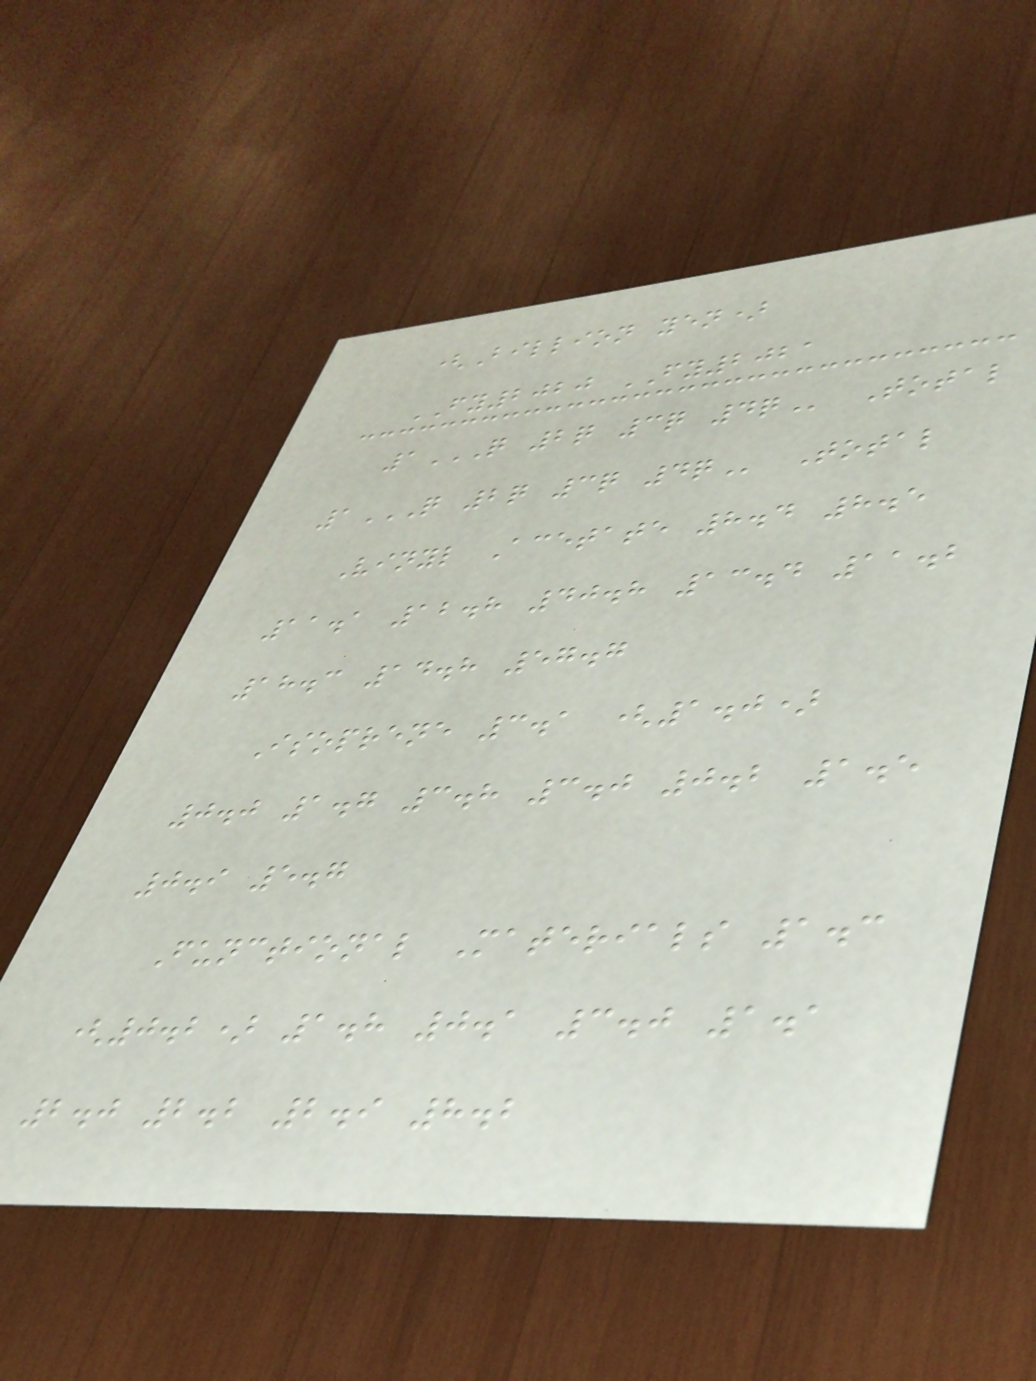(Billion yen)
FY2020 FY2021
1Q 2Q 3Q 4Q Total
1Q 2Q 3Q 4Q Total
Vinyl Acetate 8.4 8.5
11.1 12.8 40.8 13.4 11.2
18.3 14.8 57.7
Isoprene 3.1 (1.0)
0.0 1.7 3.8 3.0 0.2 1.5
0.9 5.7
Functional Materials 1.3
(0.2) 1.8 0.1 3.0 1.1
2.0 2.2 2.9 8.2
